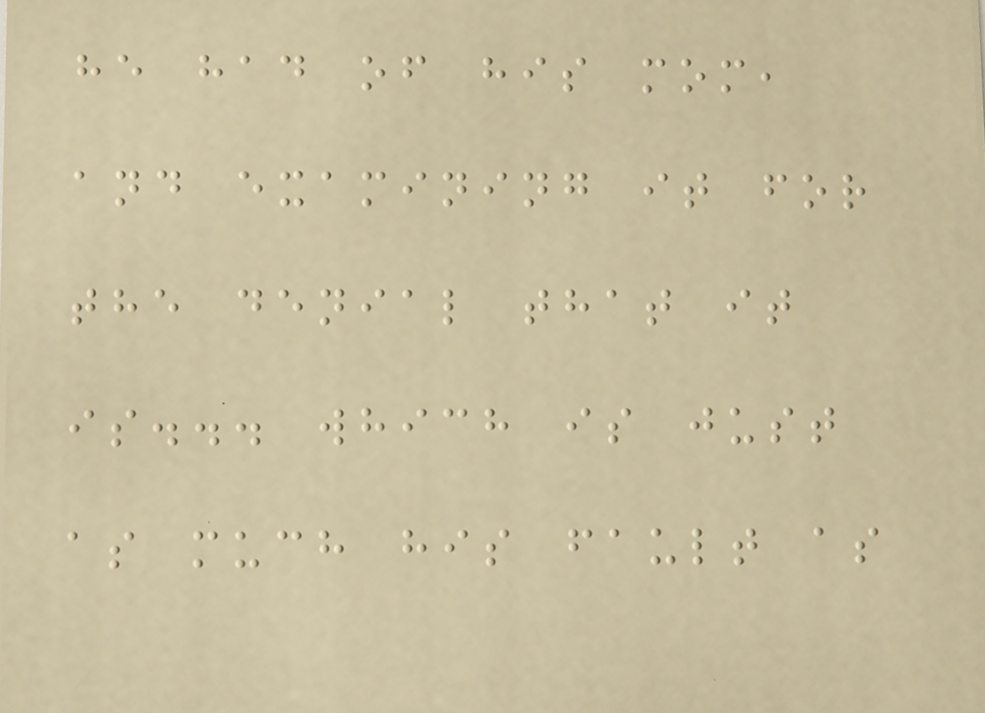he had of his mom,
and examining it for
the denial that it
is... which is just
as much his fault as
